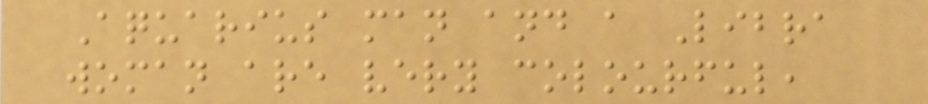Aquarius man and a Libra
woman are very colourful,
